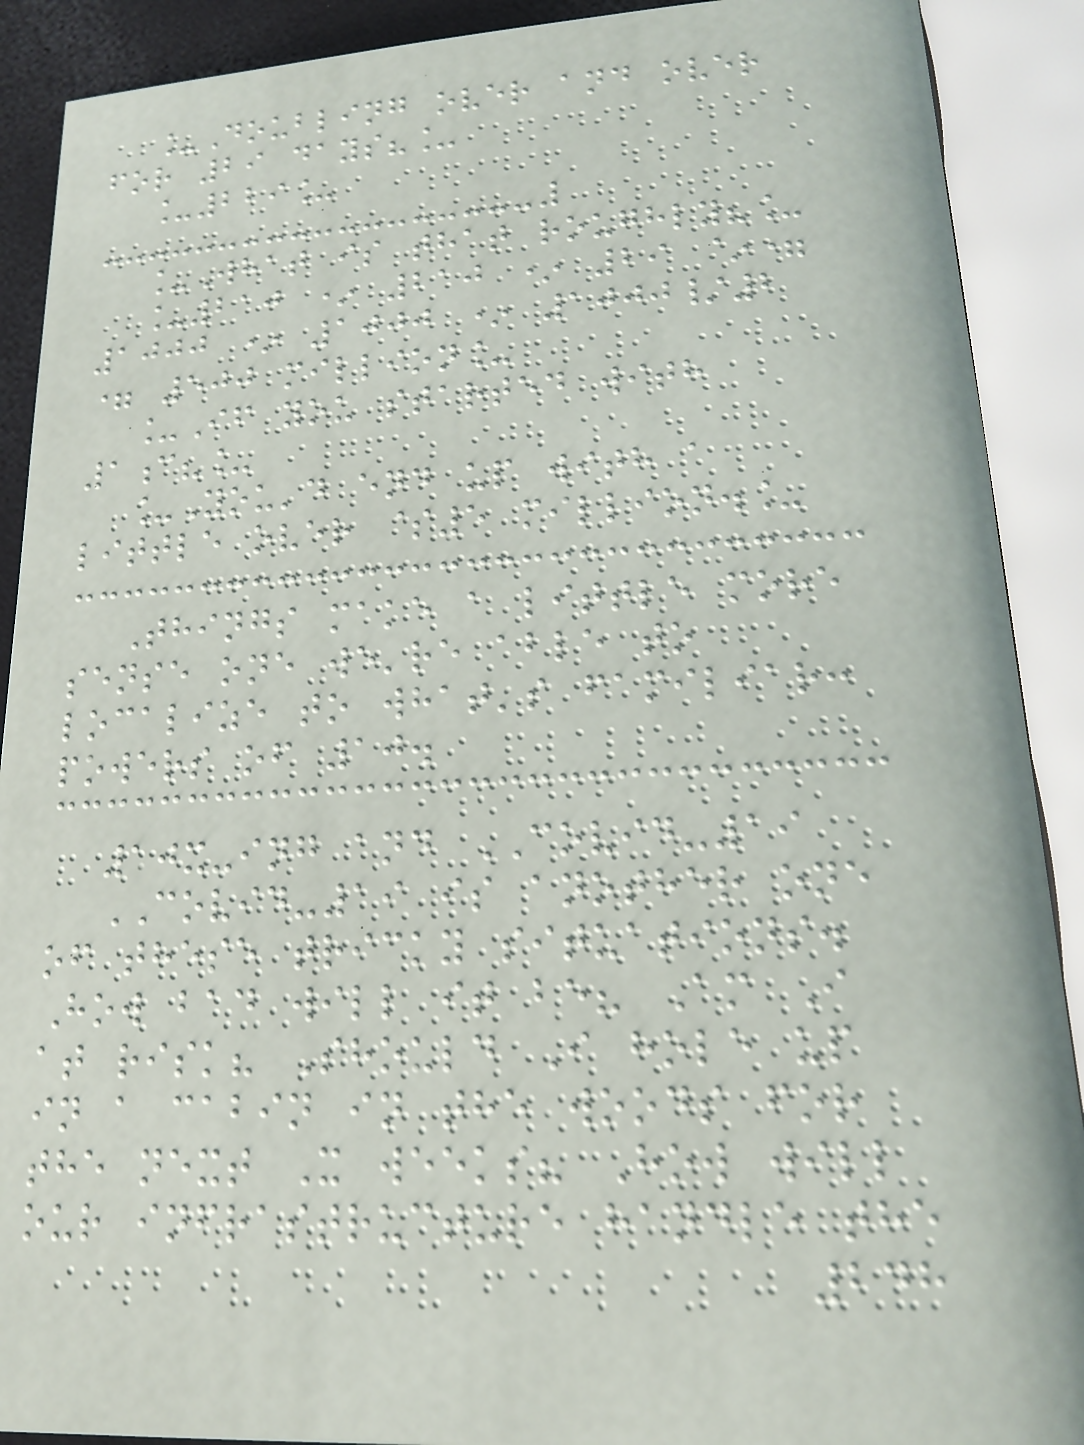_Doubling over and over
for 29 days?_
_229_
_What is that roughly?_
_210 * 210 * 29 ~=
1000 * 1000 * 1000/2
= 500 million_
_If you started with
1c?_
_You'd end up with a
little over $5 million._
Things make a little more
sense one we're able to
localize to what's familiar:
powers of 10.
10x-ing and COVID-19
COVID-19 is another one
of these tricky situations.
How bad will it be? Am I
at risk? Should I hole up
in a cabin in the woods for
the next X weeks? How will
our infrastructure handle the
248
